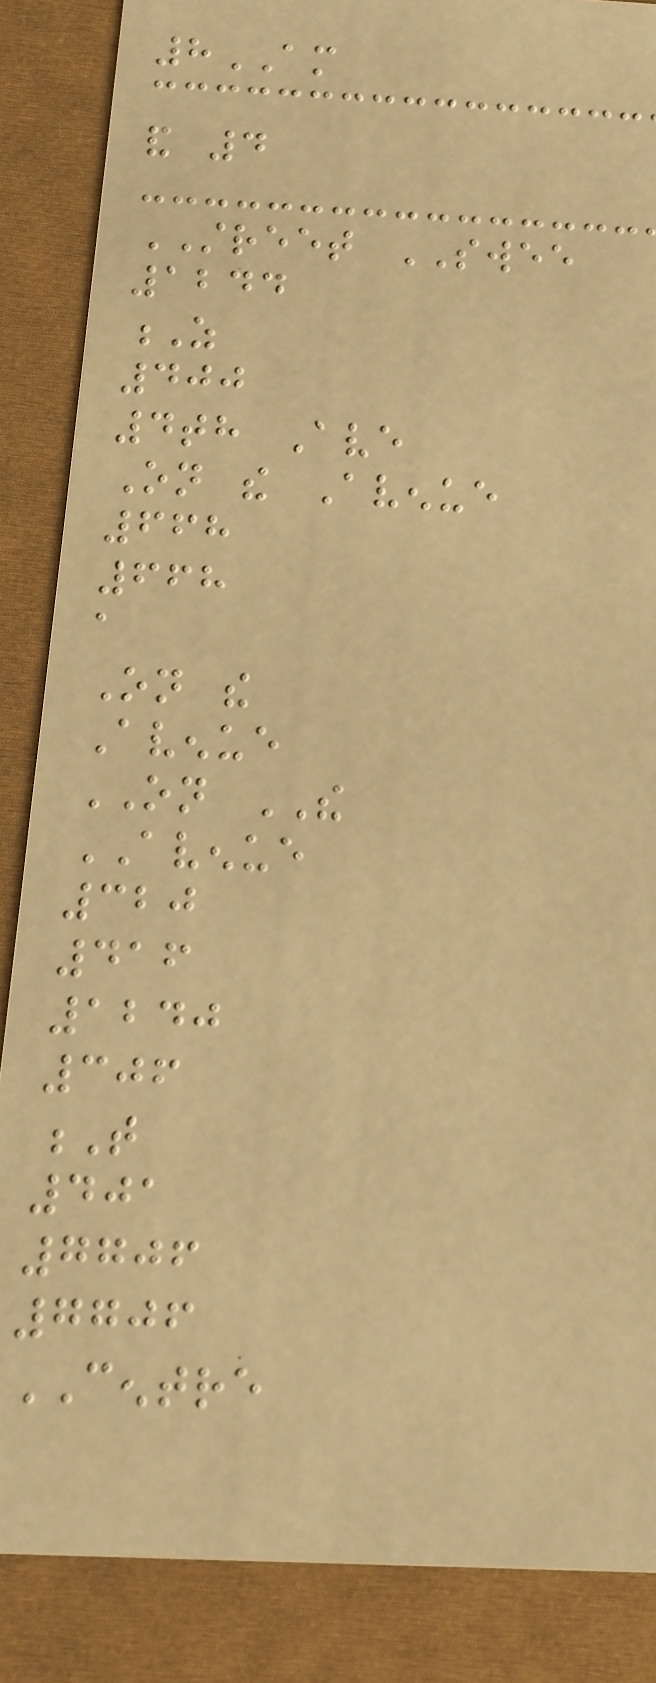8AM
and 4
STREET SWEE
1244
Z
400
4th Ave
On the Avenue
668
668
a
On the
Avenue
ON THE
AVENUE
320
416
1240
306
T
401
7706
7706
CENTRE
